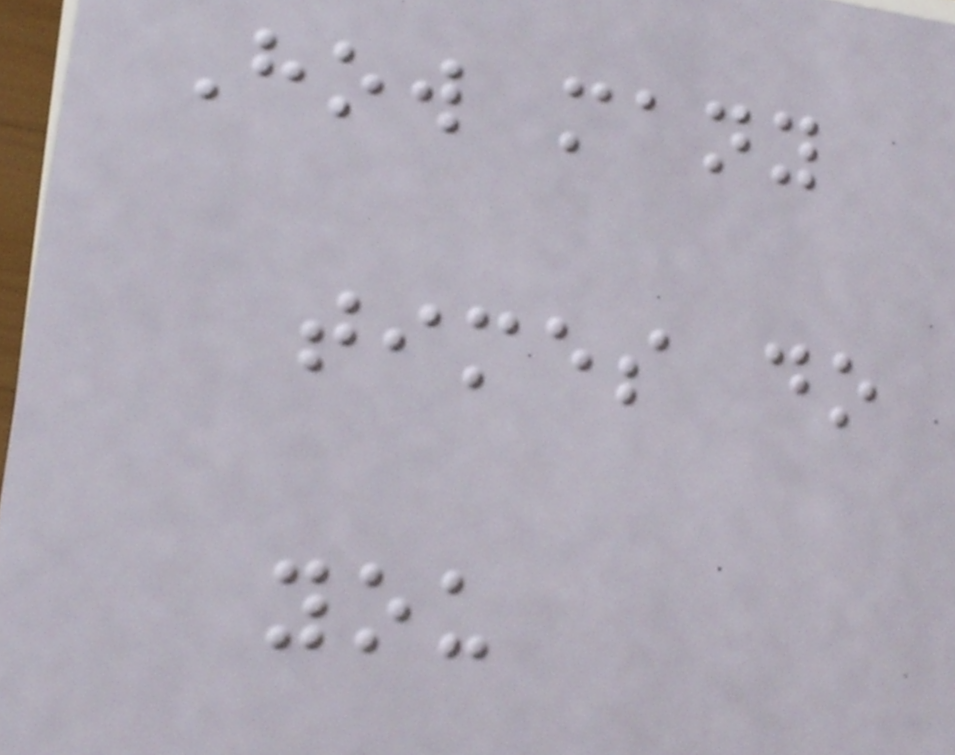How many
times do
you
